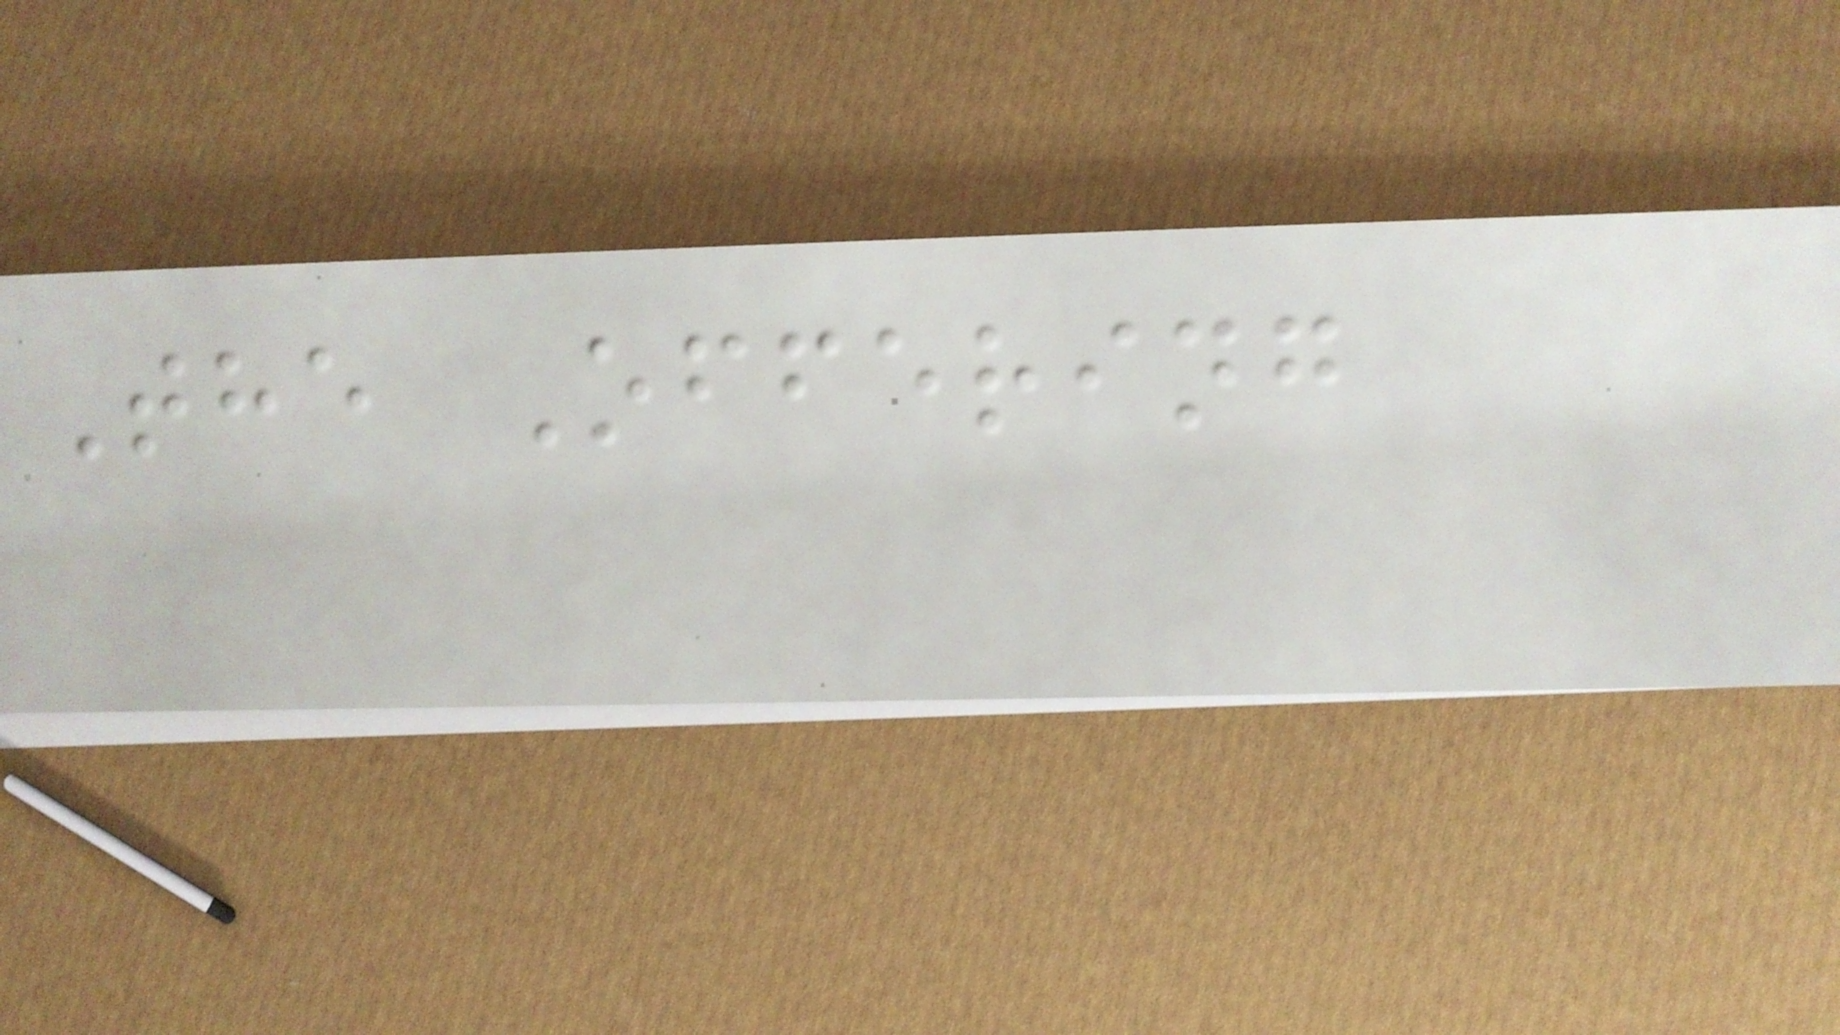The Offering
